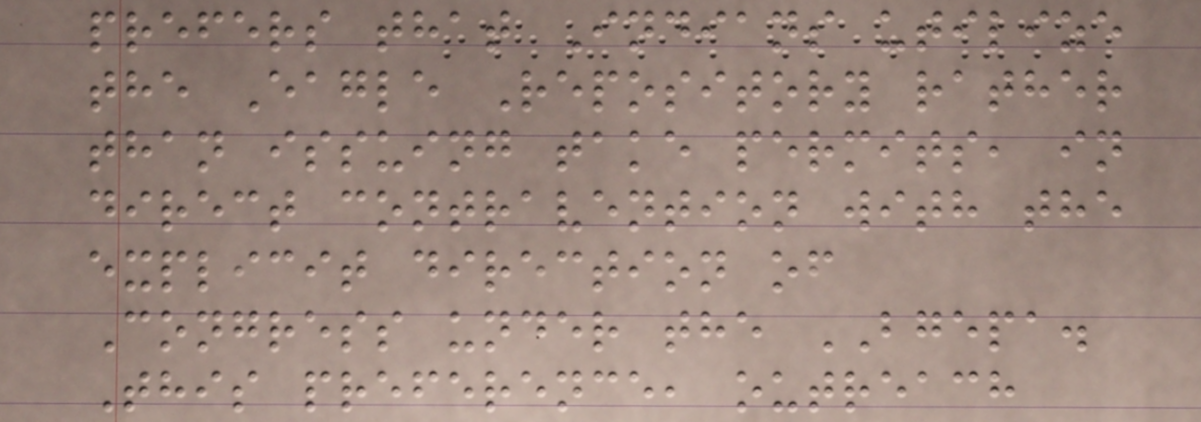prefers that Indians utilize
the Eagle Repository rather
than issuing take permits, in
direct contravention with the
explicit direction of
Congress under the BGEPA.
This preference, outreach
